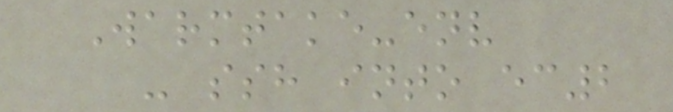Warmtake-env
- ssh into ec2
